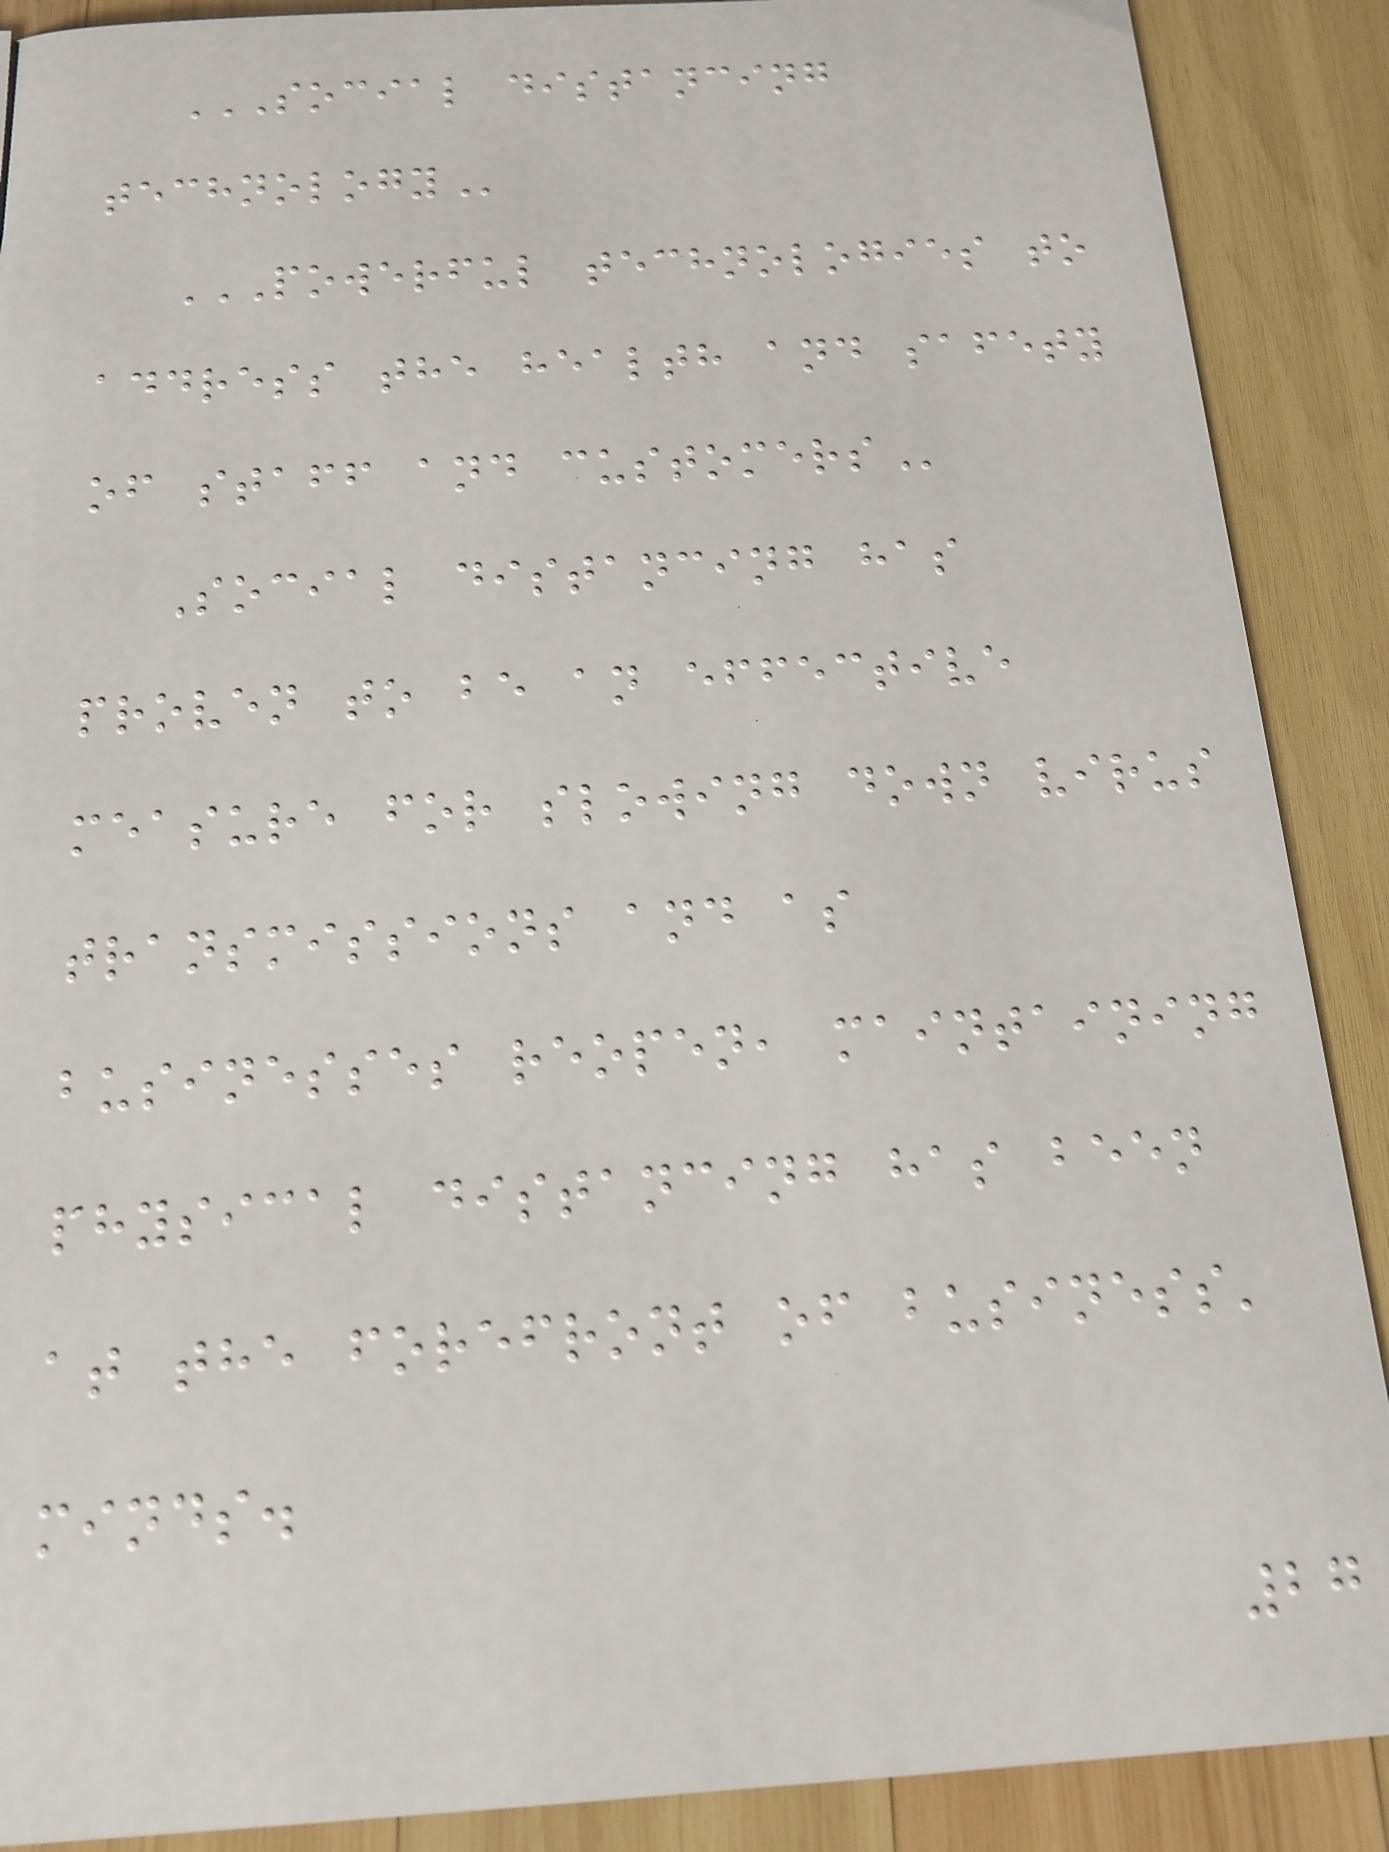SOCIAL DISTANCING
TECHNOLOGY
POWERFUL TECHNOLOGIES TO
ADDRESS THE HEALTH AND SAFETY
OF STAFF AND CUSTOMERS
Social distancing has
proven to be an effective
measure for slowing down virus
transmissions and as
businesses reopen, maintaining
physical distancing has been
at the forefront of business'
minds.
27
